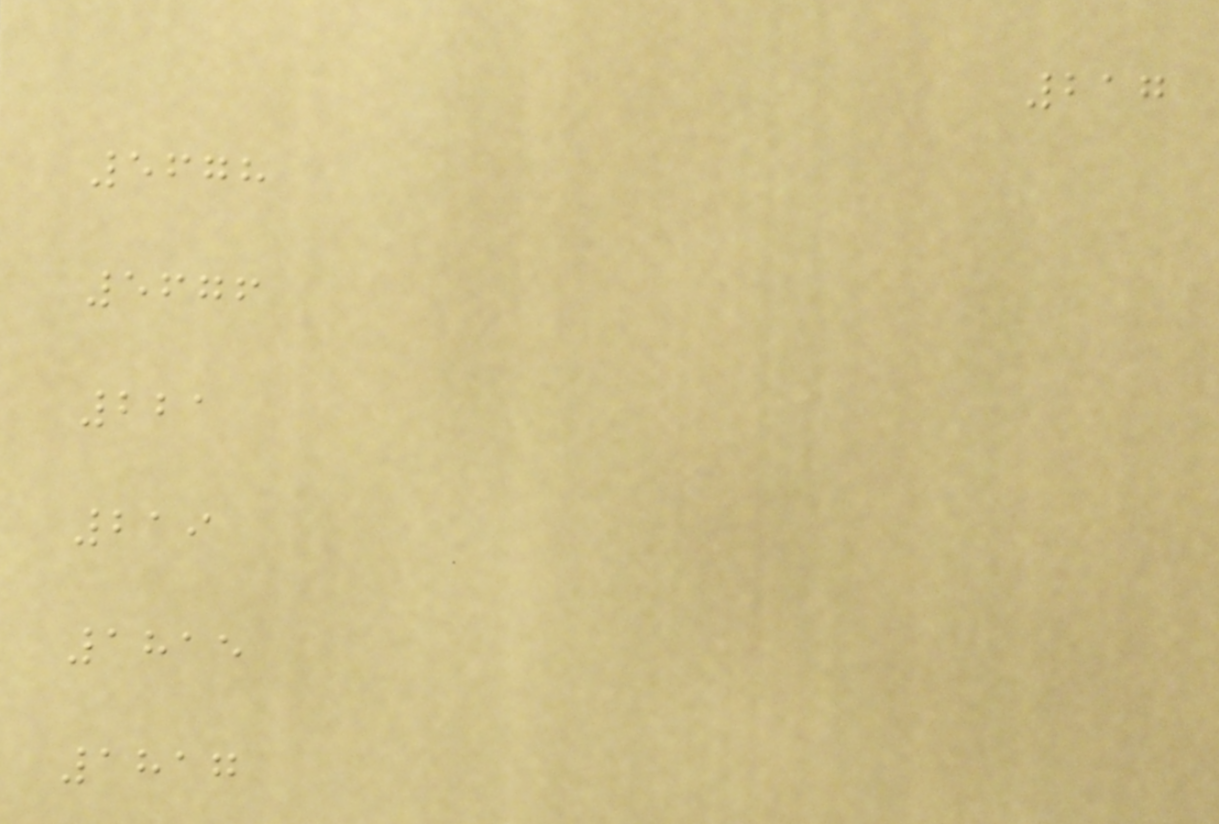217
5678
5676
221
219
1815
1817
